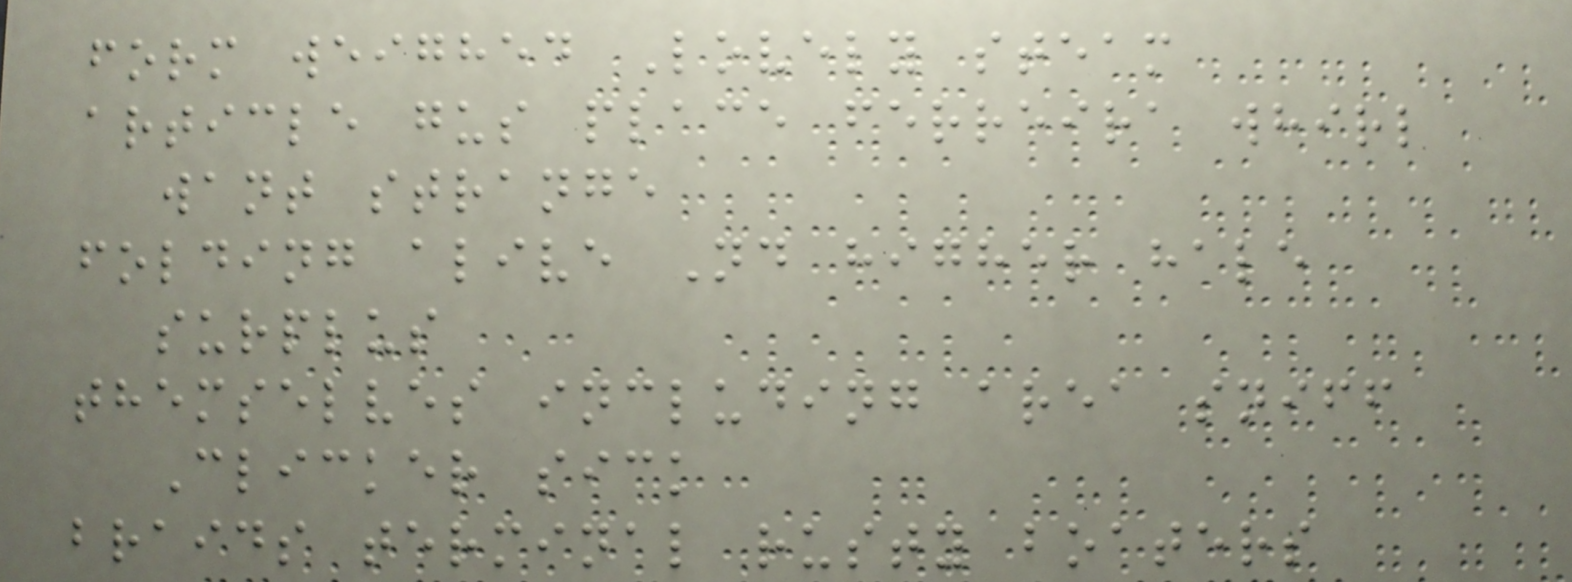form weighed Lovely steam
article gus place ferreira whirl
want strange
folding alive Nd higher hale
surplus
themselves including area sniff
Clicker sick
braids terminal rusty boaters
